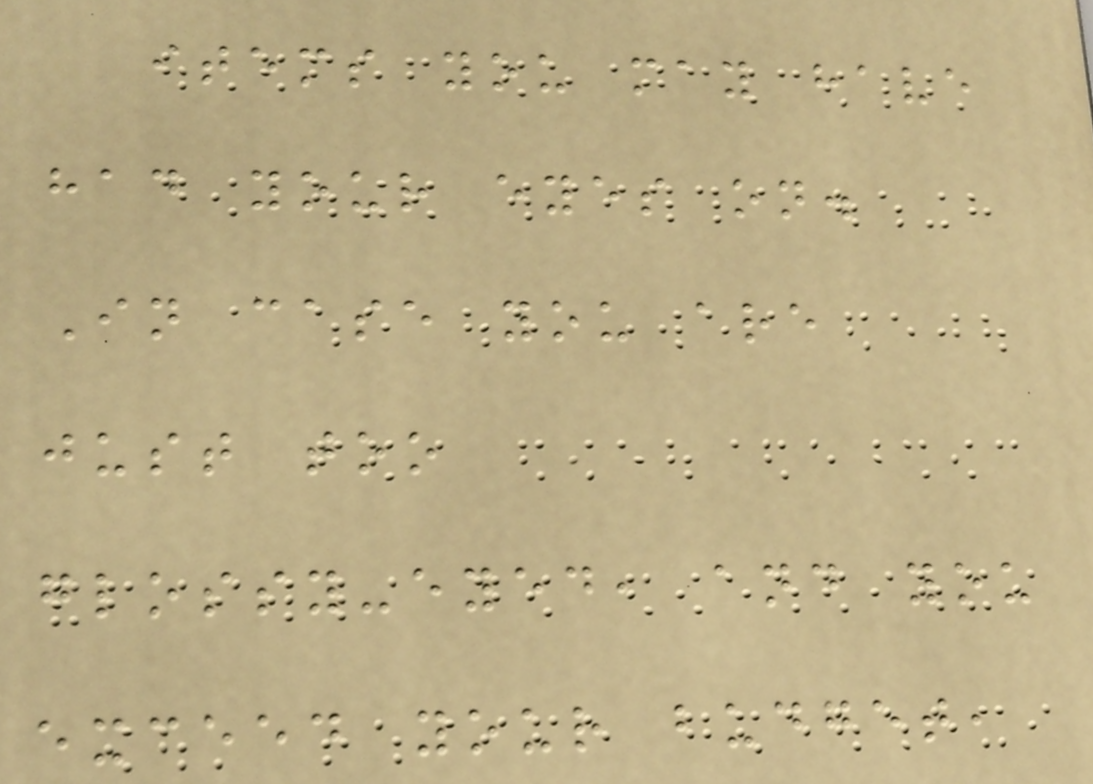items you may have
had your eyes on.
In case you are
just too
glossy-eyed, and you
exceed your budget,
